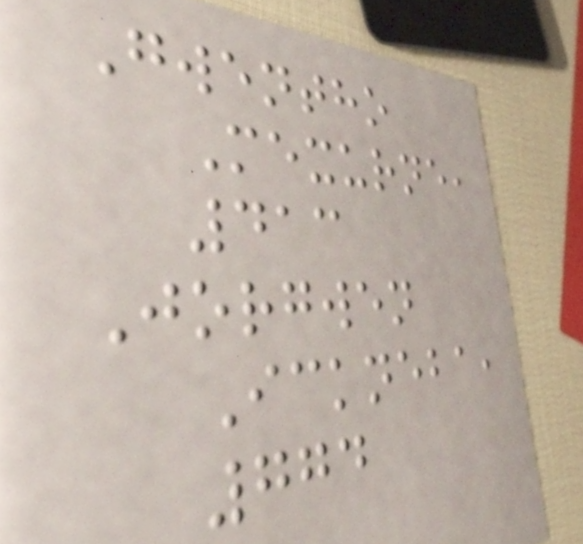Gwentho
Mexurne,
413
Jorgwen
Ickneba,
774
